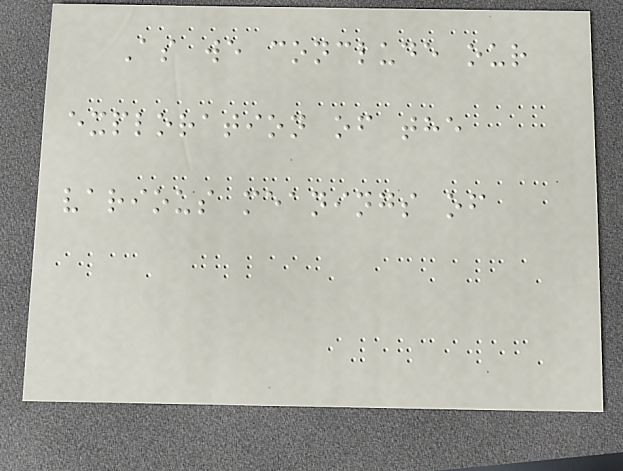As we conclude our
exploration of the
various meanings of
